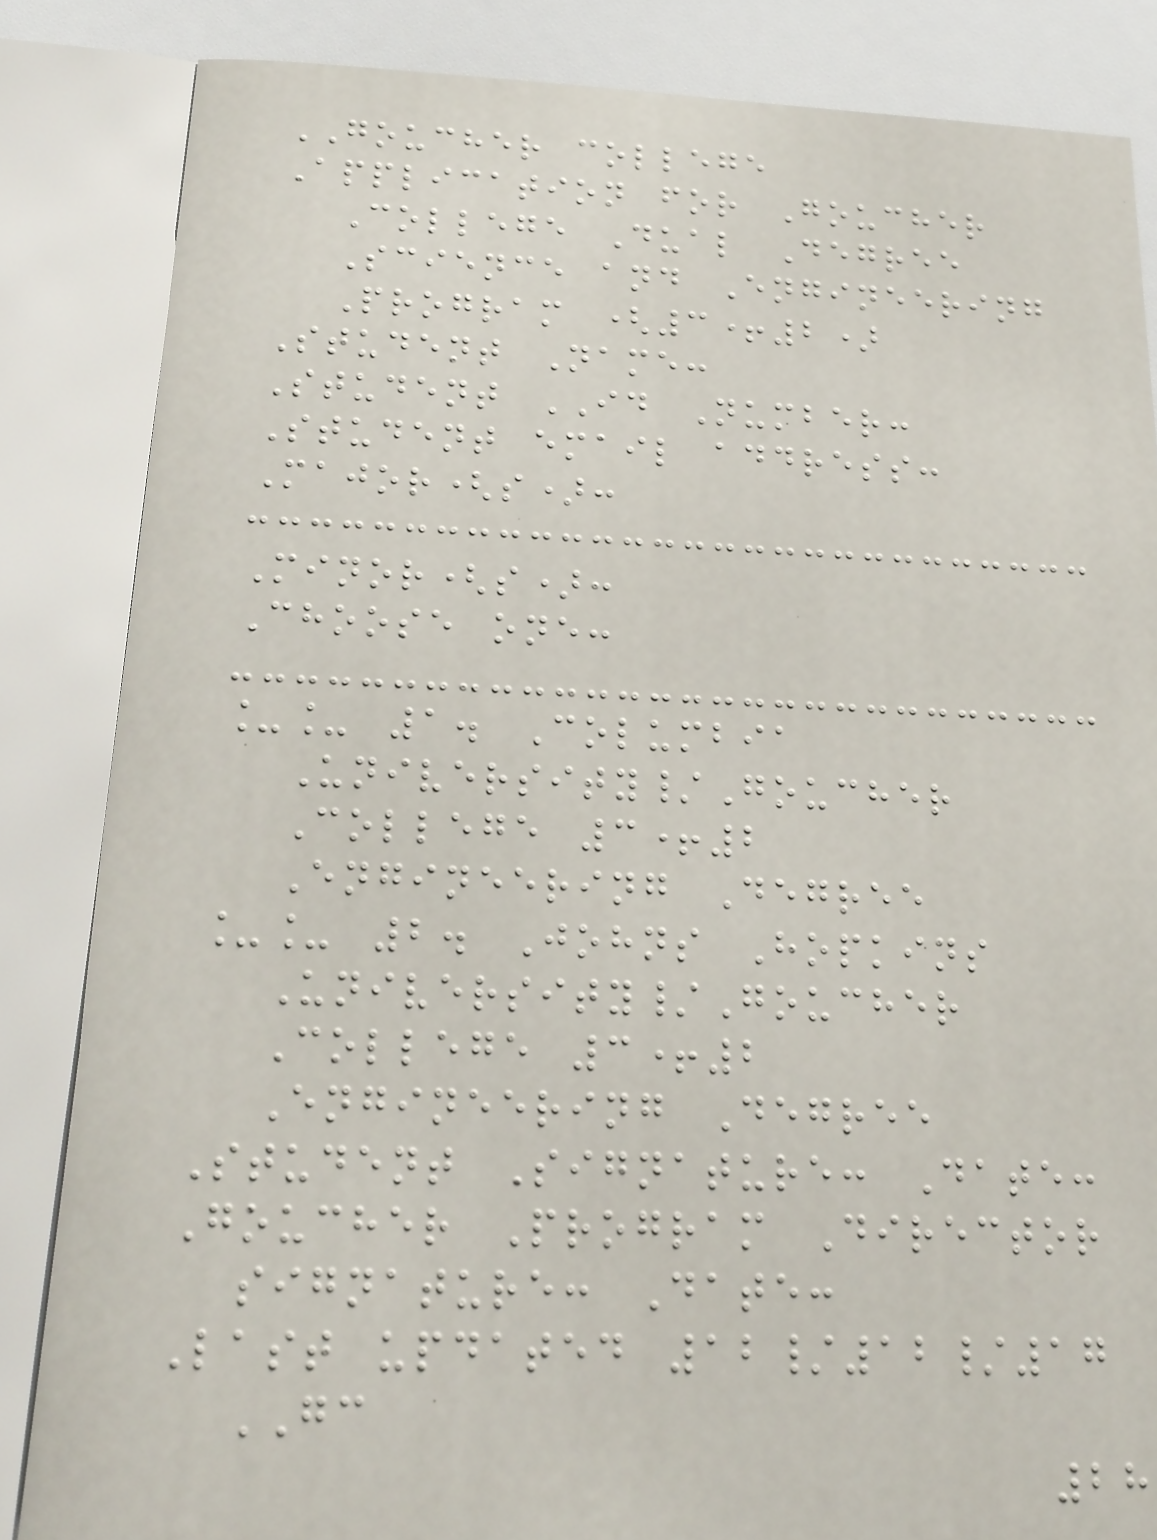GOUCHER college
Application for Goucher
College Dual Degree
Science and Engineering
Program (3+2)
Student Name:
Student ID Number:
Student email address:
Major(s):
Minor(s):
Choose one:
__ 1. Columbia
University/Goucher
College 3+2
Engineering Degree
__ 2. Johns Hopkins
University/Goucher
College 3+2
Engineering Degree
Student Signature: Date:
Goucher Program Director
signature: Date:
Last updated 12/12/17
GC
28
